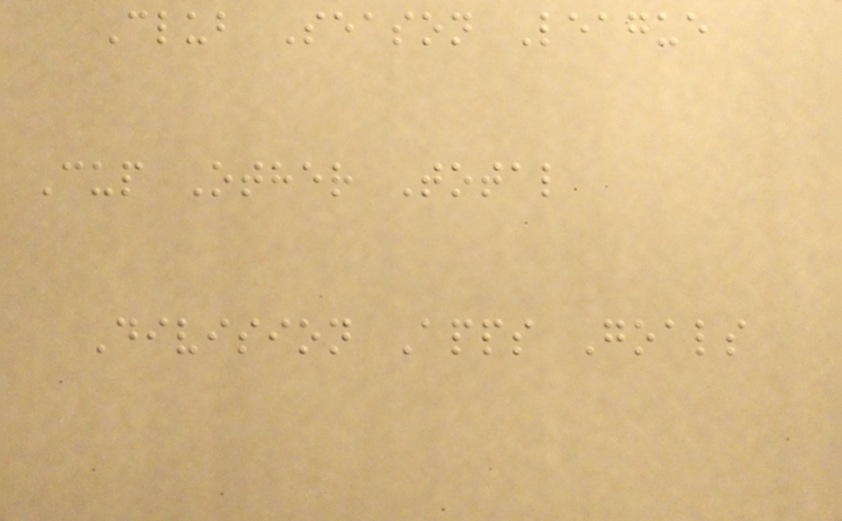Club Season League
Cup Other Total
Division Apps Goals
